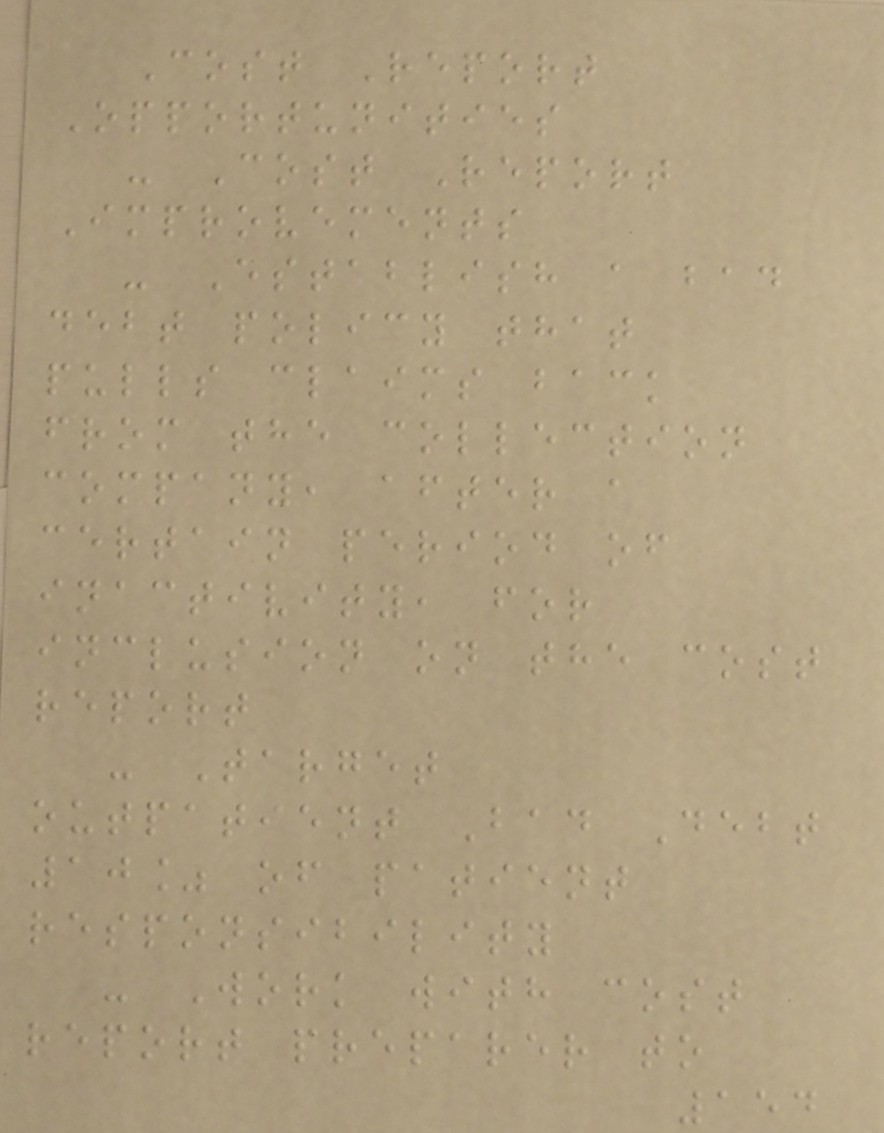Cost Report
Opportunities
- Cost Report
Improvements
- Establish a bad
debt policy that
pulls claims back
from the collection
company, after a
certain period of
inactivity, for
inclusion on the cost
report
- Target
outpatient Bad Debt
10% of patient
responsibility
- Work with cost
report preparer to
154
